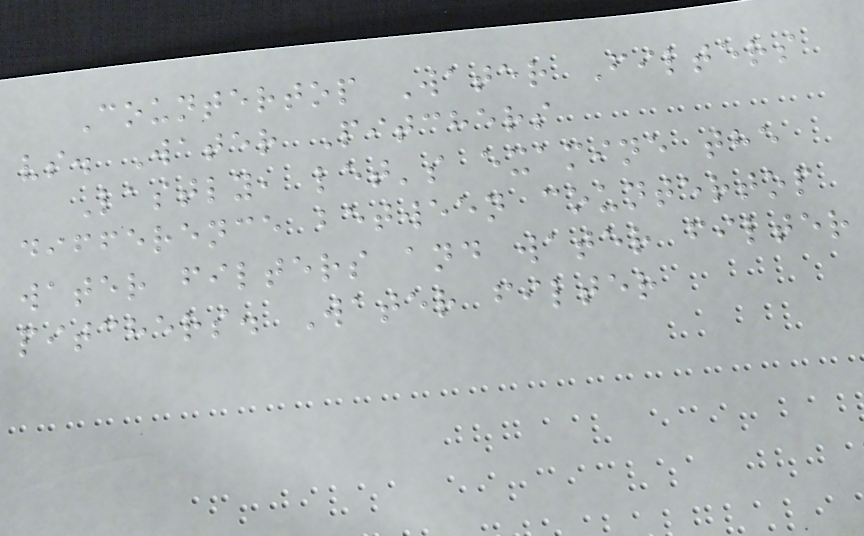Countertop Water Filters
vs. Water Pitchers
Lastly, let's examine the
difference between countertop
water filters and water filter
pitchers. Water filter
